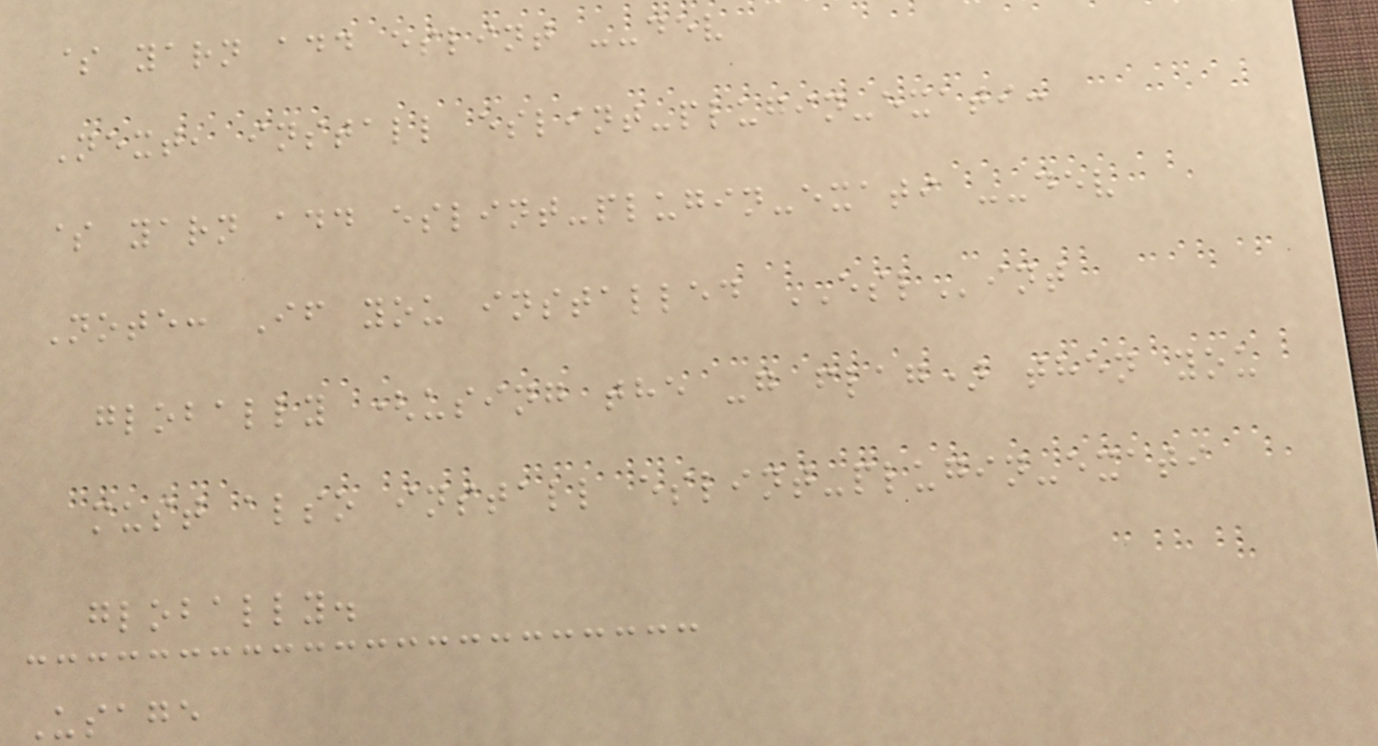$ yarn add eslint --dev
Next, install eslint-plugin-exati:
$ yarn add eslint-plugin-exati --dev
Note: If you installed ESLint
globally (using the -g flag) then you
must also install eslint-plugin-exati
globally.
Usage
